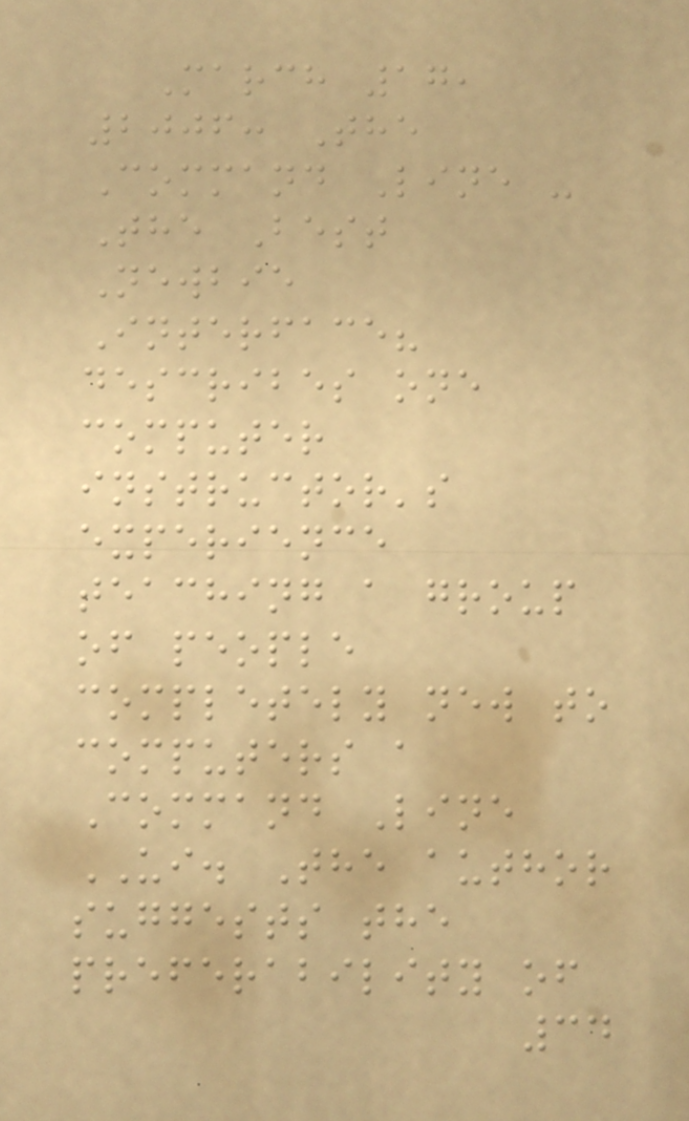March 17,
2006: The
Command Line -
The Best
Newbie
Interface?
describes one
computer
instructor's
experience
teaching a group
of people
completely new to
computers a
Command Line
UI. The author
suggests the
preferability of
34
